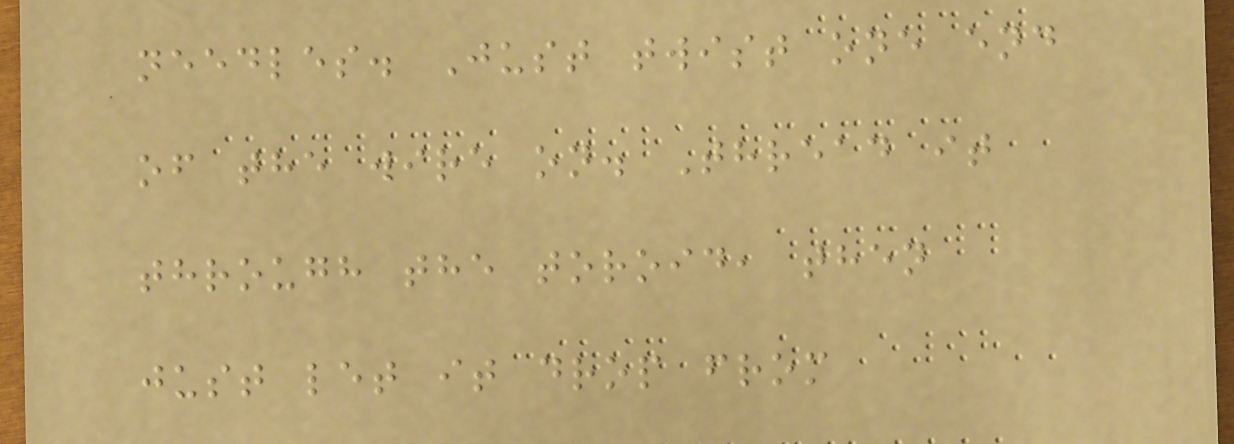needles. Just twist one end
of the wire on. Thread it
through the toroid, then
just let it drop from
